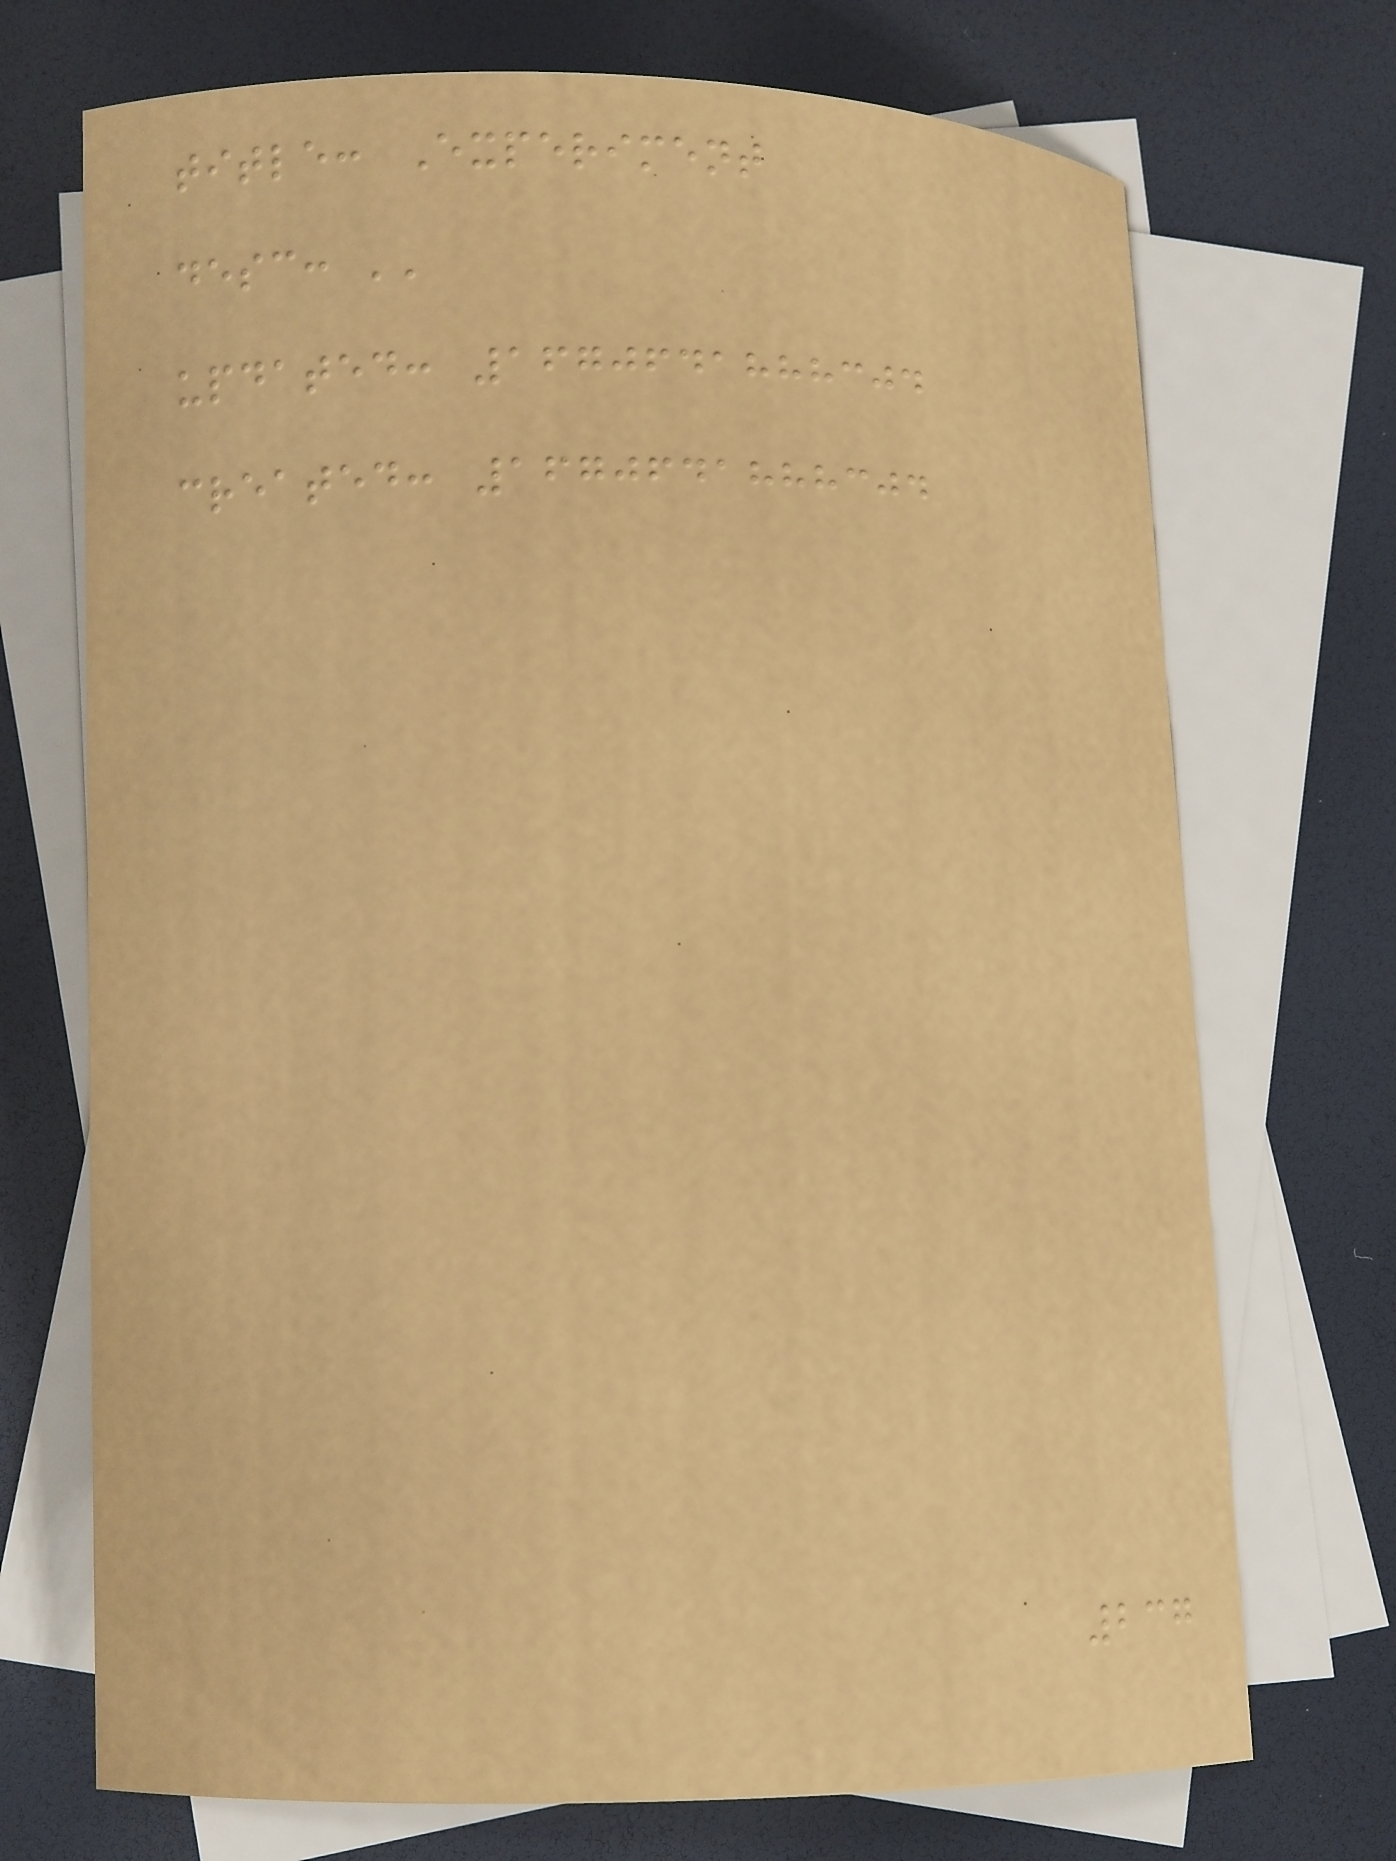title: Experiment
desc: ''
updated: 1670641888304
created: 1670641888304
237
